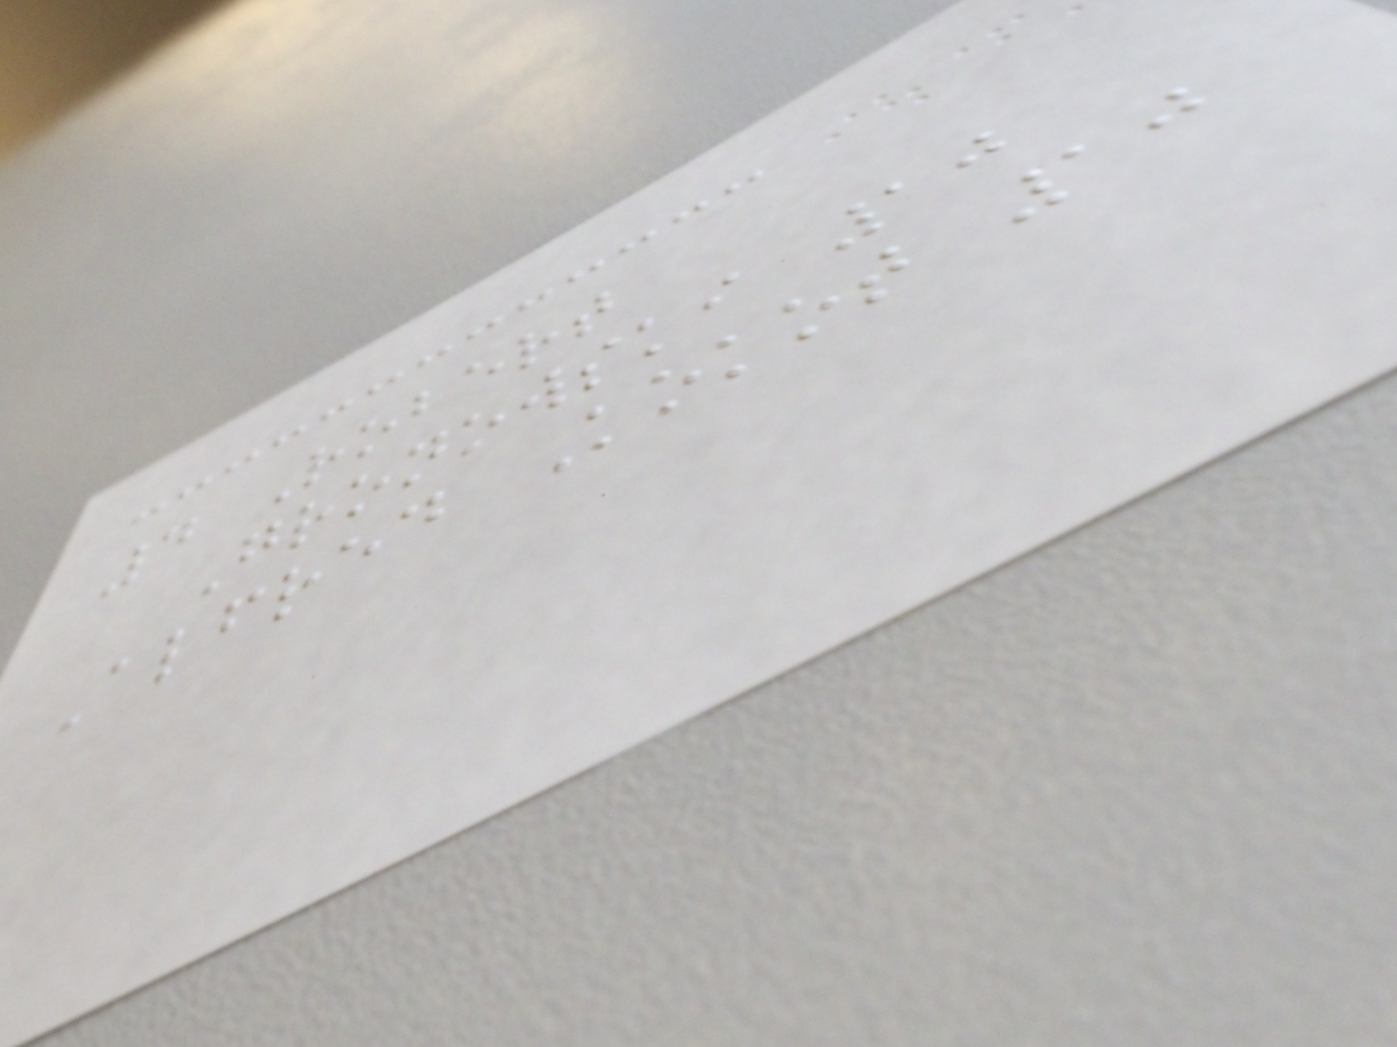4 Robert
Gronowski 10
Alfred Kokot 10
